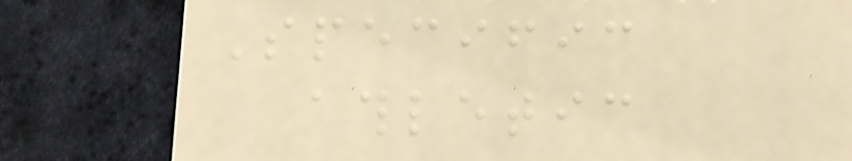Specific
athletic
